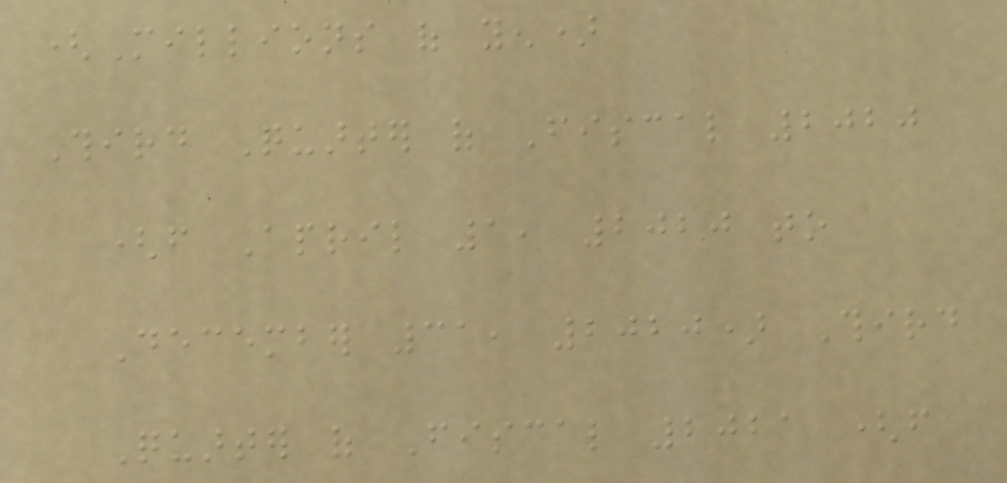(Millions of yen)
Third Quarter of Fiscal 2020
(from April 1, 2020 to
December 31, 2020) Third
Quarter of Fiscal 2021 (from
